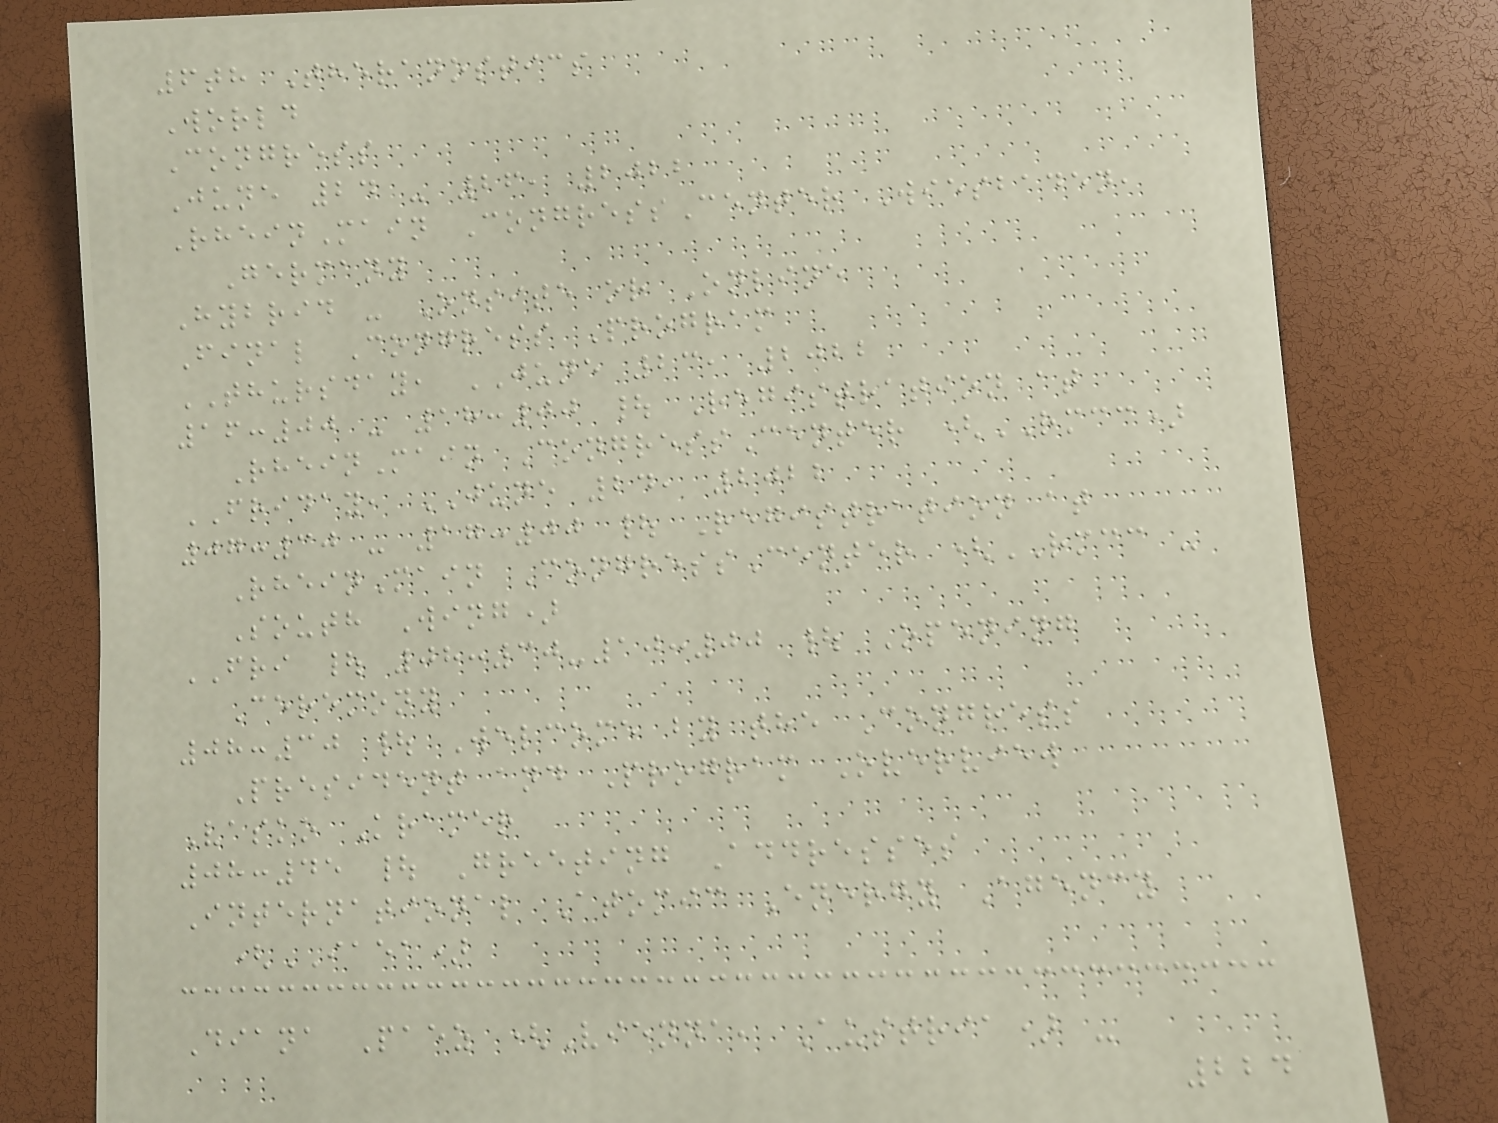6th Theranostics
World
Congress
June 24 - 26, 2022
RheinMain CongressCenter Wiesbaden,
Germany
Hybrid - Onsite or Online
Final Congress Program
THURSDAY, JUNE 23, 2022
16:00 - 18:00 | Registration at
RheinMain CongressCenter (RMCC)
FRIDAY, JUNE 24, 2022
07:30 - 17:00 | Registration at
RheinMain CongressCenter (RMCC -
South Wing)
FRI | 08:30-10:00 | Opening
Ceremony
08:30 | Welcome by the Congress
President and Program Overview
Vasko Kramer
08:45 | Greeting Addresses
International Atomic Energy Agency
(IAEA)
Diana Paez (Vienna, Austria) -
224
